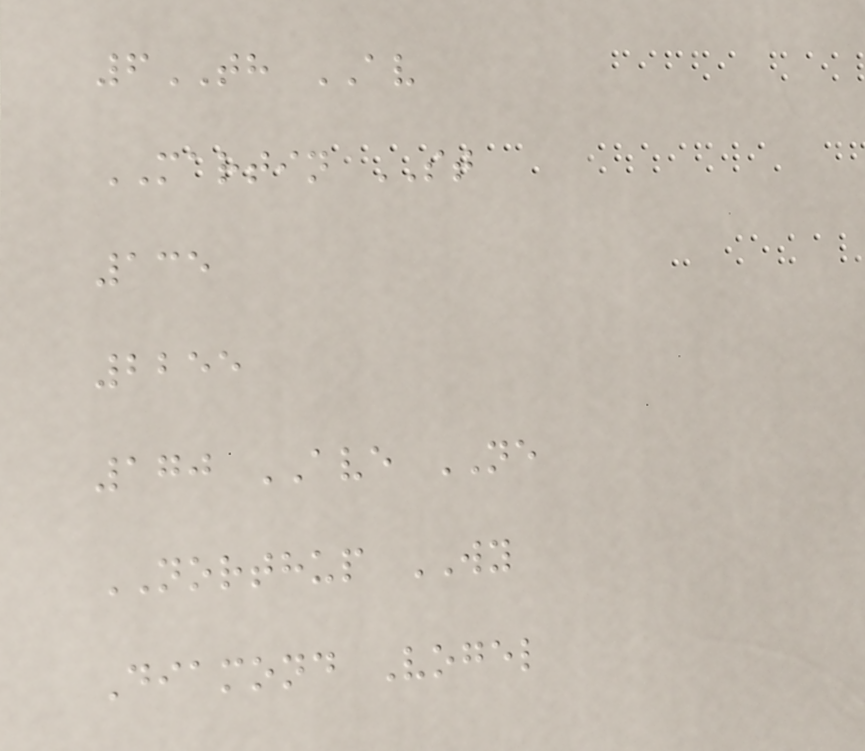6TH AV
MARTIN ST
135
2255
170 AVE NE
NORTHUP WY
Diamond Vogel
